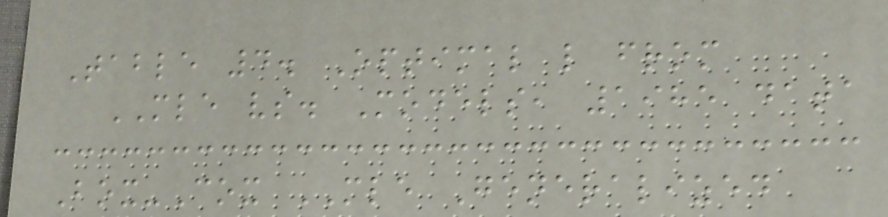Table 4. Optimal l from
MLE vs. Models, 1985 data
Box-Cox MLE Generalized
